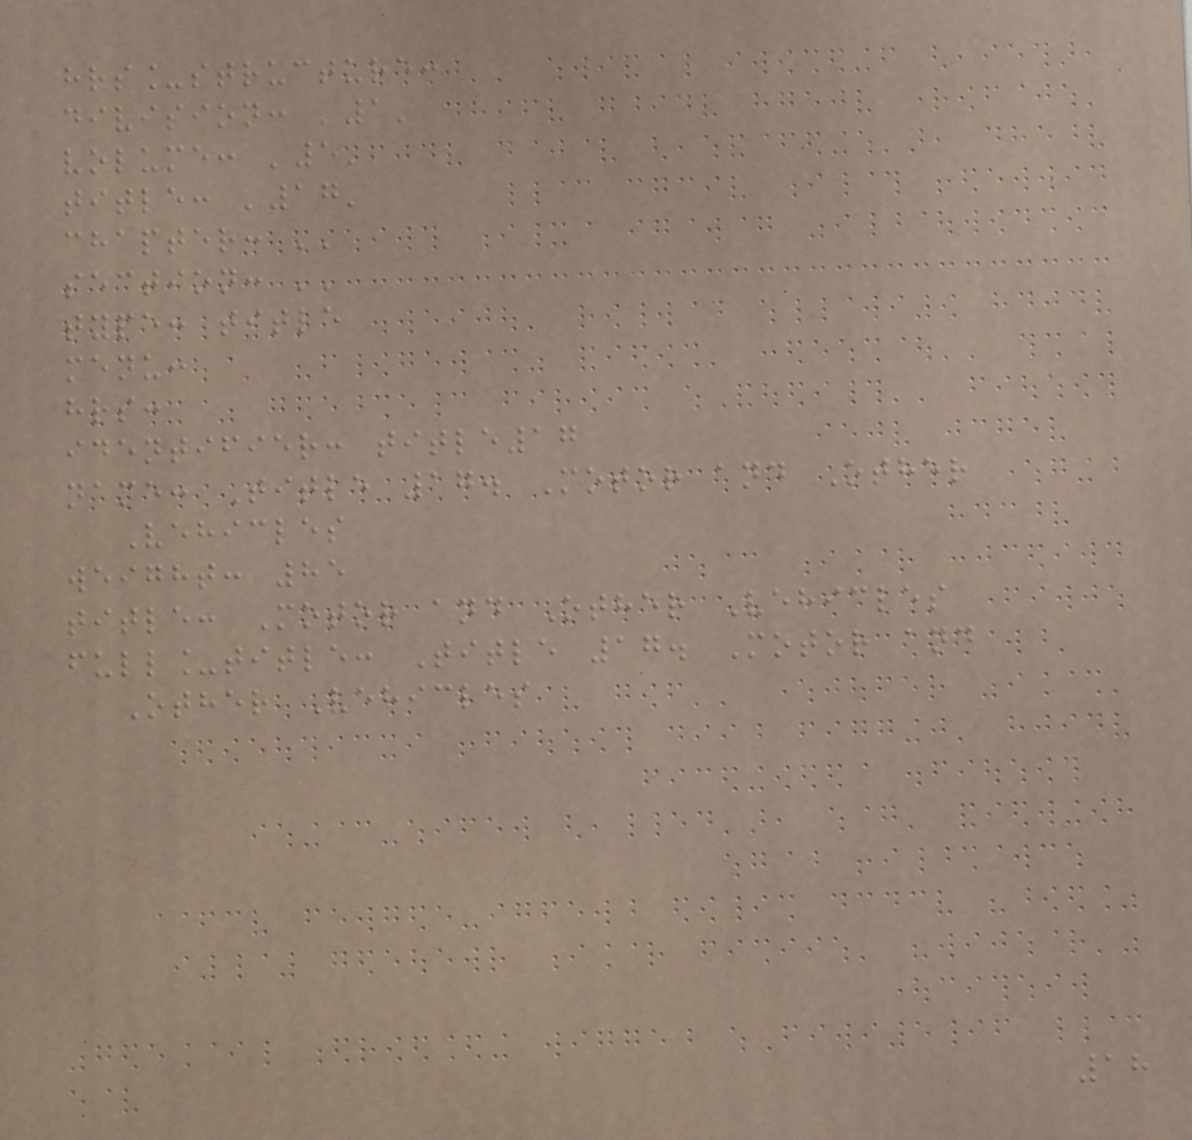hrs_structure:
division: '1'
volume: '5'
title: '17'
chapter: ''
section: ''
type: title
menu:
hrs:
identifier: title17
name: Title 17. Motor and Other
Vehicles
weight: 85
title: Motor and Other Vehicles
full_title: Title 17. Motor and
Other Vehicles
18
